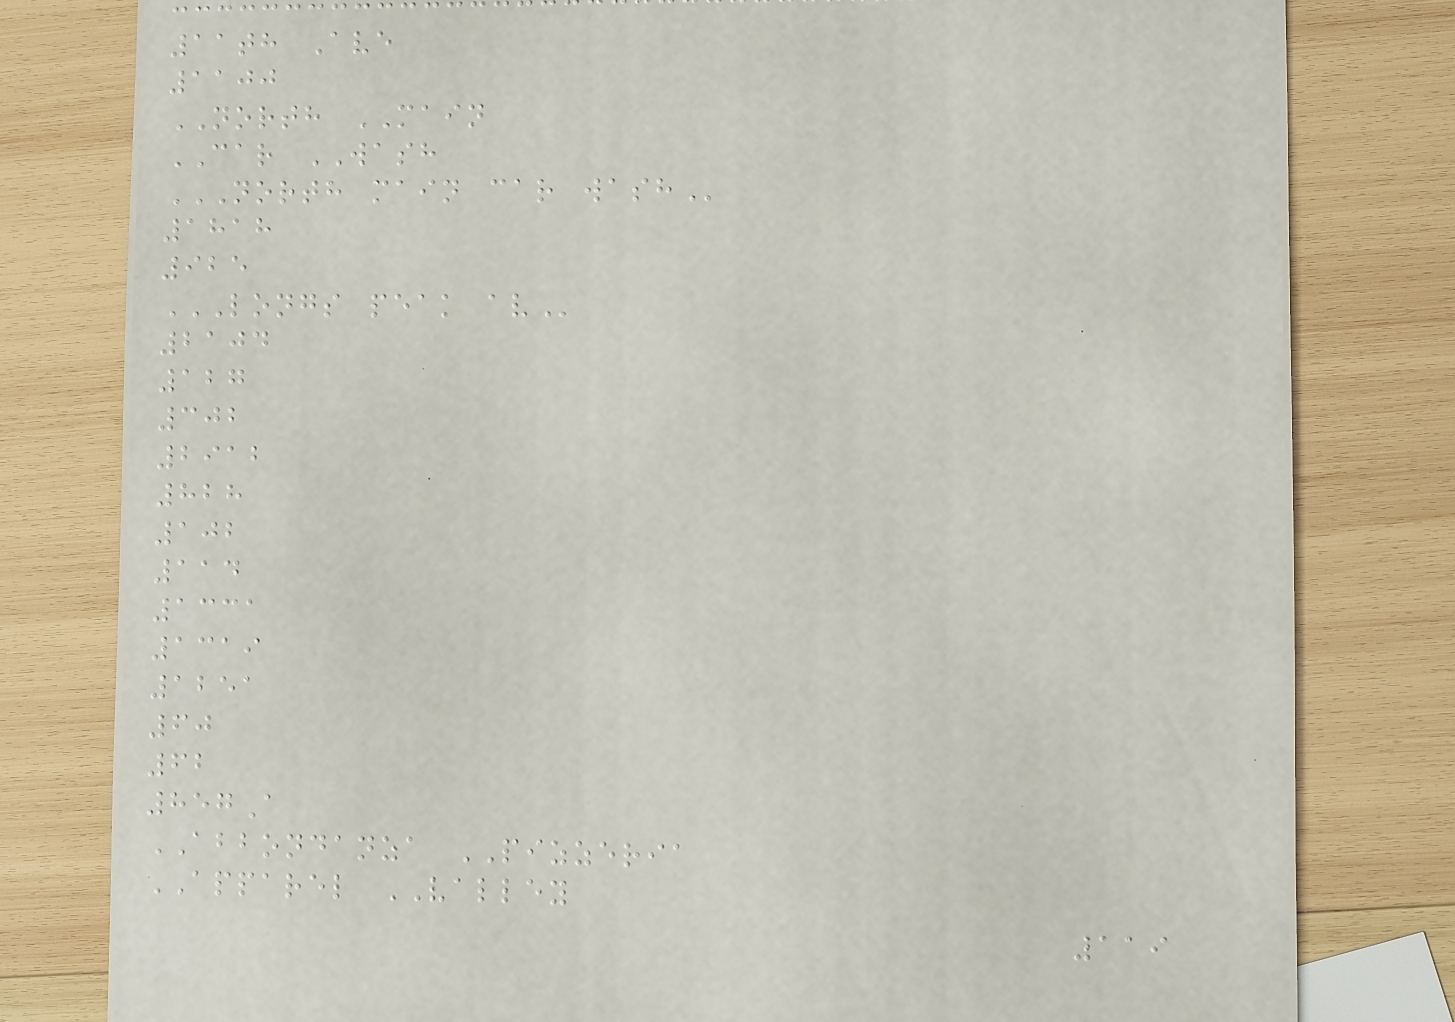11th Ave
1100
NORTH MAIN
CAR WASH
NORTH MAIN CAR WASH
1818
925
LONGS PEAK AV
2104
127
302
2912
828
102
114
1331
1319
1251
60
62
857A
ABBONDANZA PIZZERIA
APPAREL VALLEY
119
